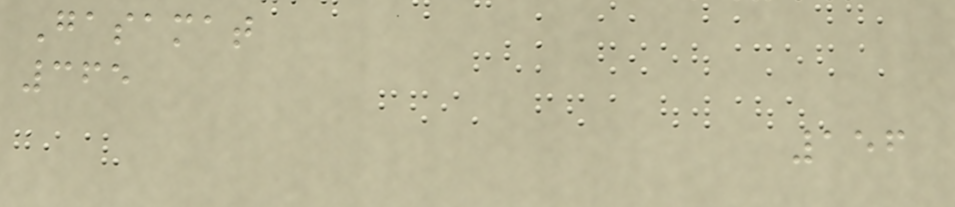Gasamat
365
156
